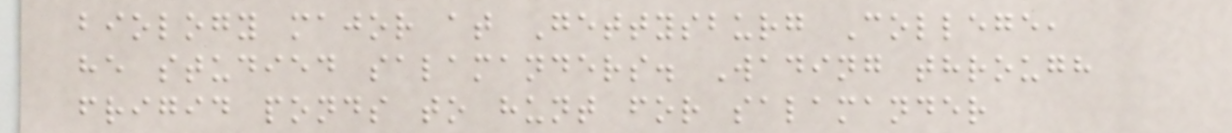biology major at Gettysburg College,
he studied salamanders. Wading through
frigid ponds to hunt for salamander
